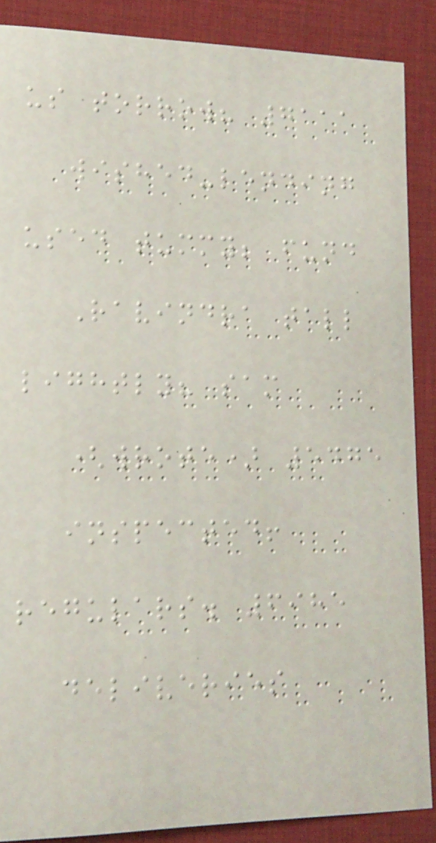us torrow? 7111
wished-lending
used tummy; fund
Ravindra tall
lightly? sam
(wrote) 5475
inspected!
regulars. 6985
deliveries
